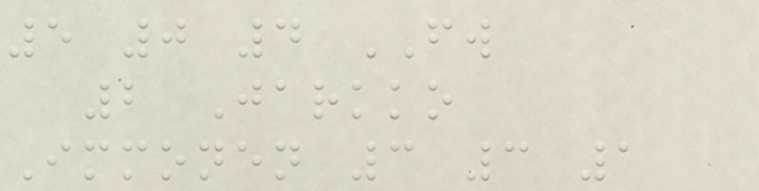5 0 4 FW
2 Jarkko
Immonen 3 3 1
